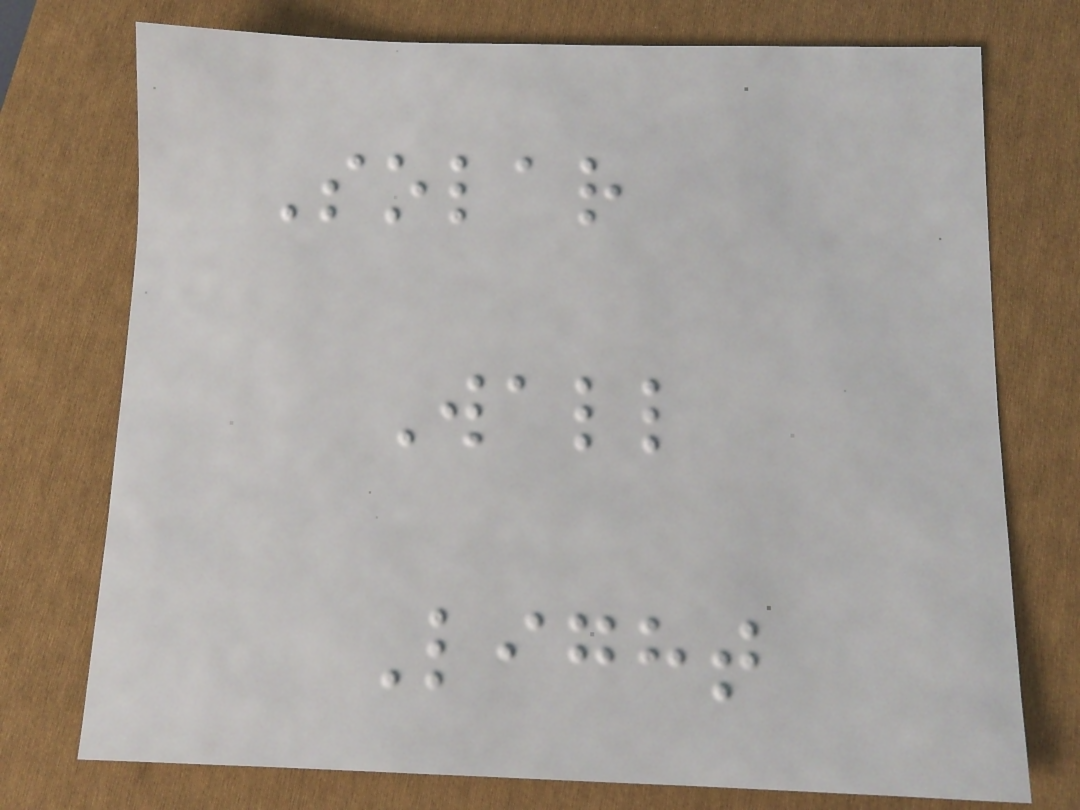Solar
Wall
Light
